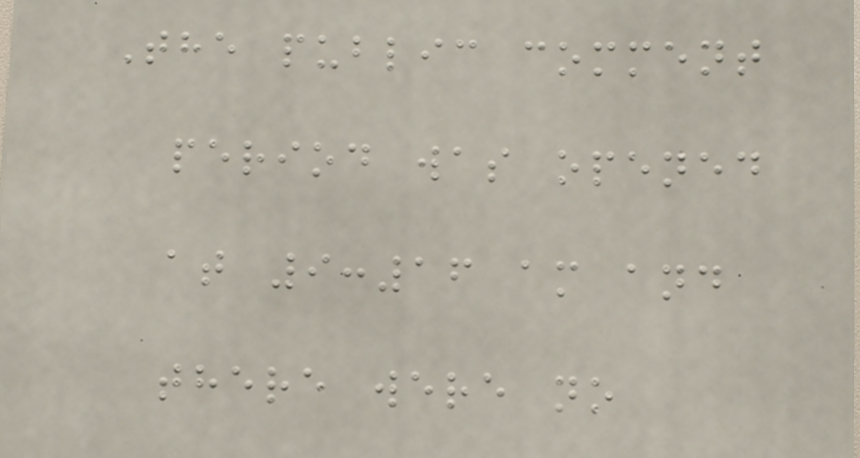The public comment
period was opened
at 9:16 am and
there were no
